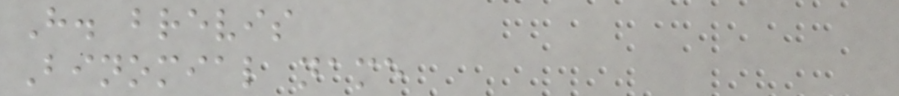H. brevis
Binomial name
